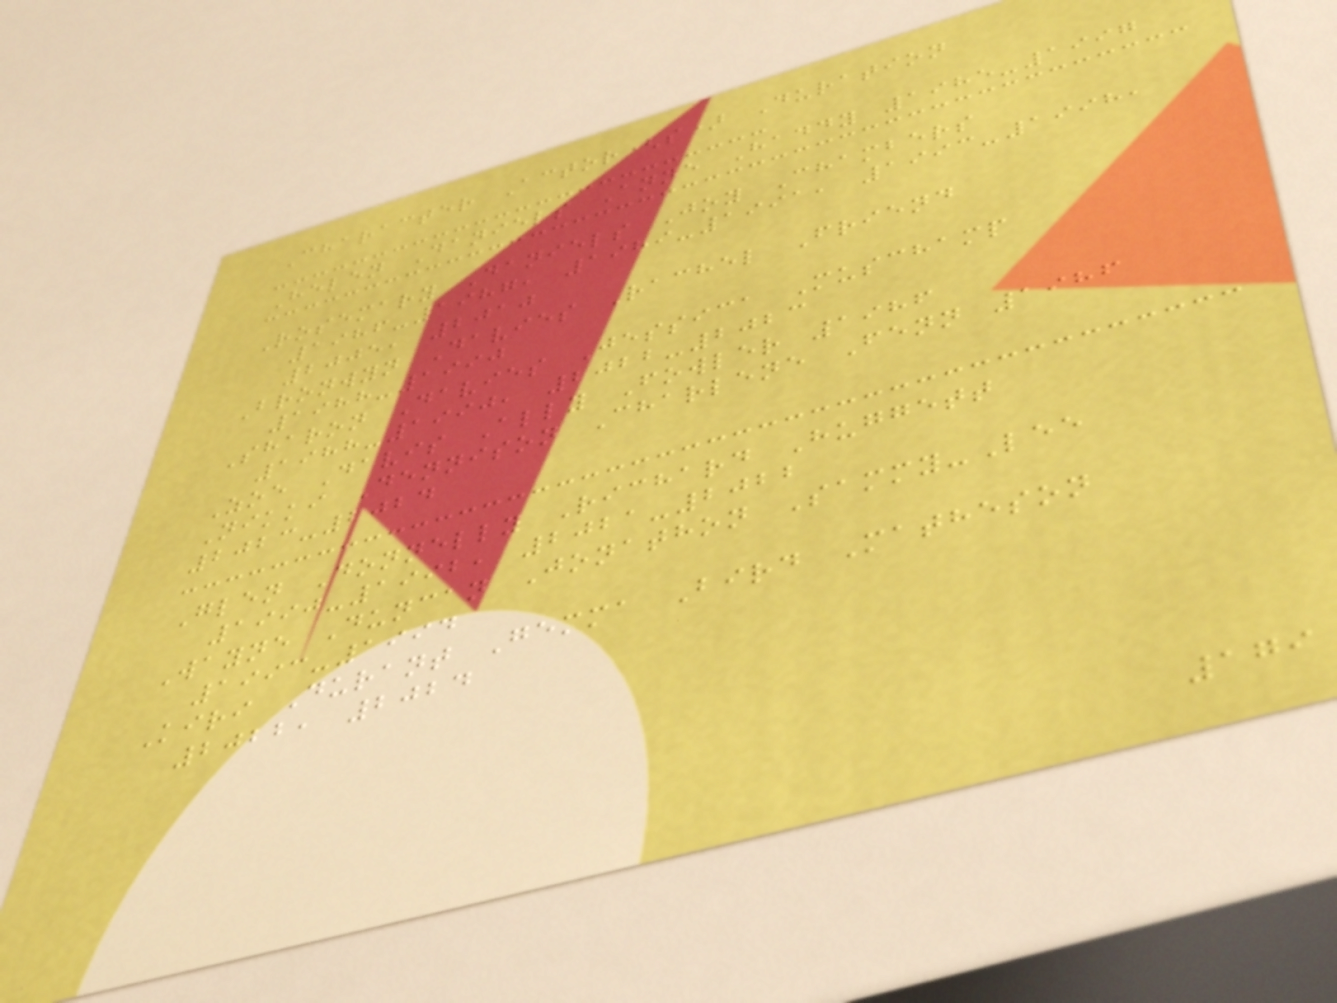Character Actor(s) Duration
Helen Daniels Anne Haddy 1985-1997
Rosemary Daniels Joy Chambers
1986-1987, 1989-1991, 1993-1998,
2005, 2010
Bronwyn Davies Rachel Friend
1988-1990
Sharon Davies Jessica Muschamp
1988-1990, 2022-2023
Zoe Davis Ally Fowler 1986
Nikki Dennison Charlene Fenn 1986
2023-2024
Glen Donnelly Richard Huggett
1990-1992, 2021-2022
Wayne Duncan Jonathon Sammy-Lee
1993-1994
Kiri Durant Gemma Bird Matheson
2022, 2024
179
